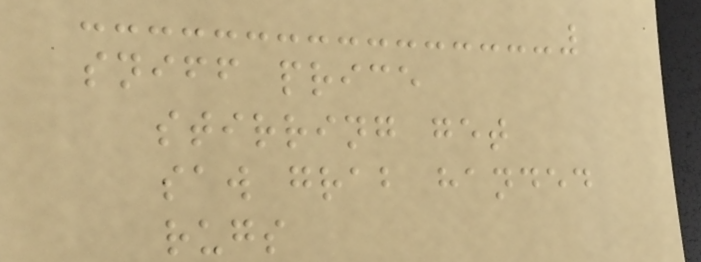sniff price
stirring get
saw grab handed
rugs
